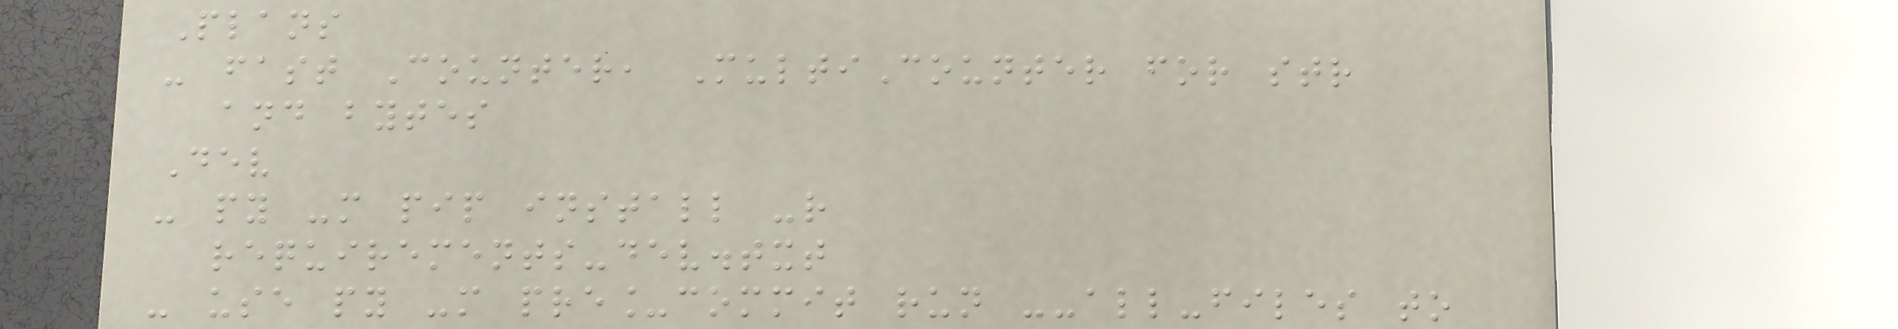Plans
- fast Counter, MultiCounter for str
and bytes
Dev
- py -m pip install -r
requirements-dev.txt
- use py -m pre_commit run --all-files to
